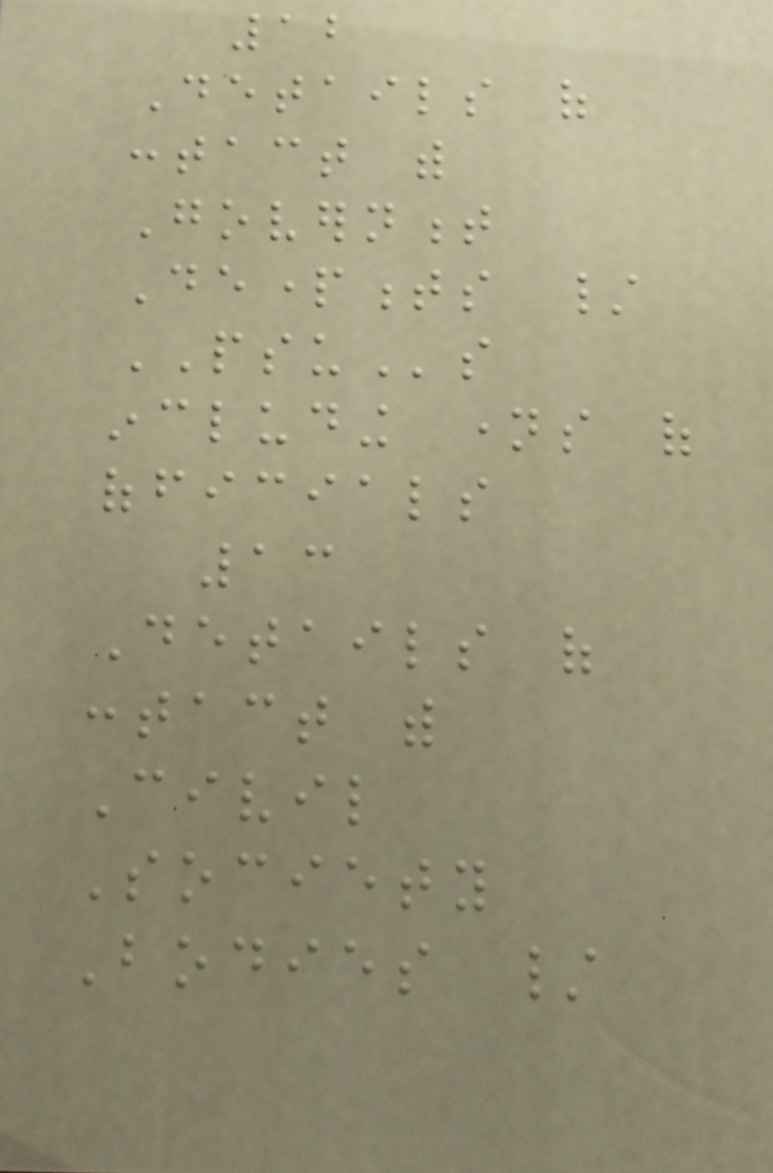12
Details of
contact with
Government
Departments /
PSUs
including names of
officials
13
Details of
contact with
Civil
Society
Bodies /
